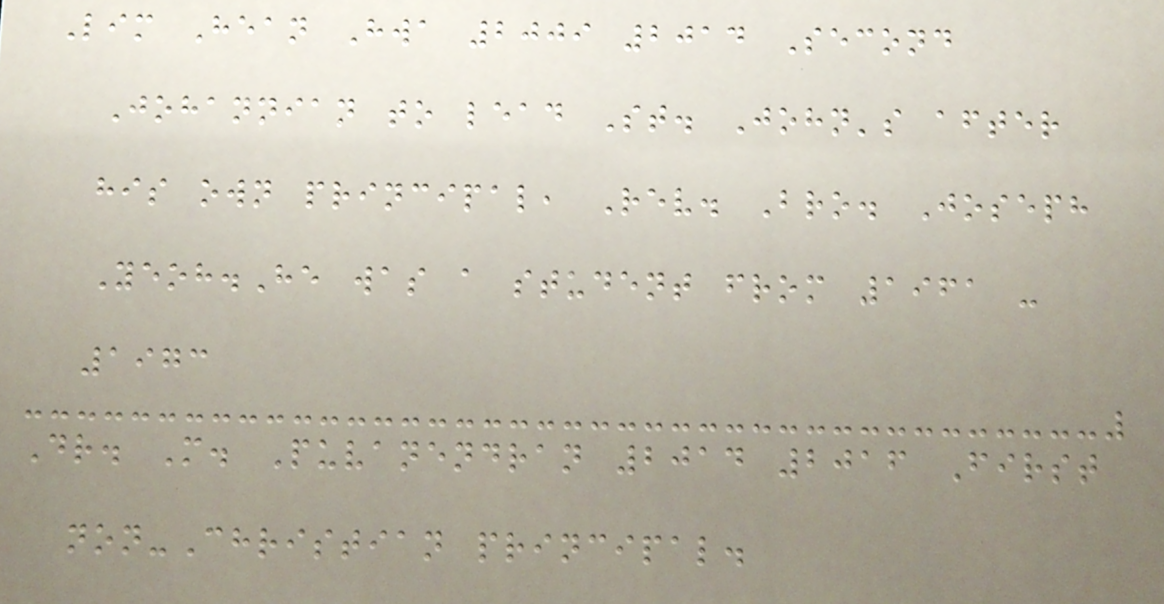Lim Hean Hwa 2009 2014 Second
Johannian to lead St. John's after
his own principal, Rev. Bro. Joseph
Yeoh.He was a student from 1961 -
1973
Dr. M. Puvanendran 2014 2016 First
non-Christian principal.
